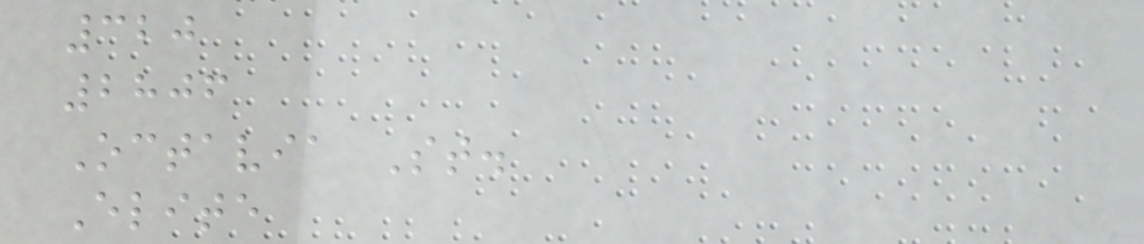320
2806
Octavia St.
Elite
